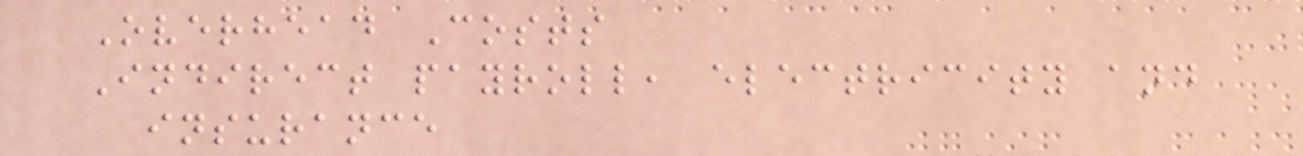Overhead Costs
Indirect payroll, electricity and
insurance
